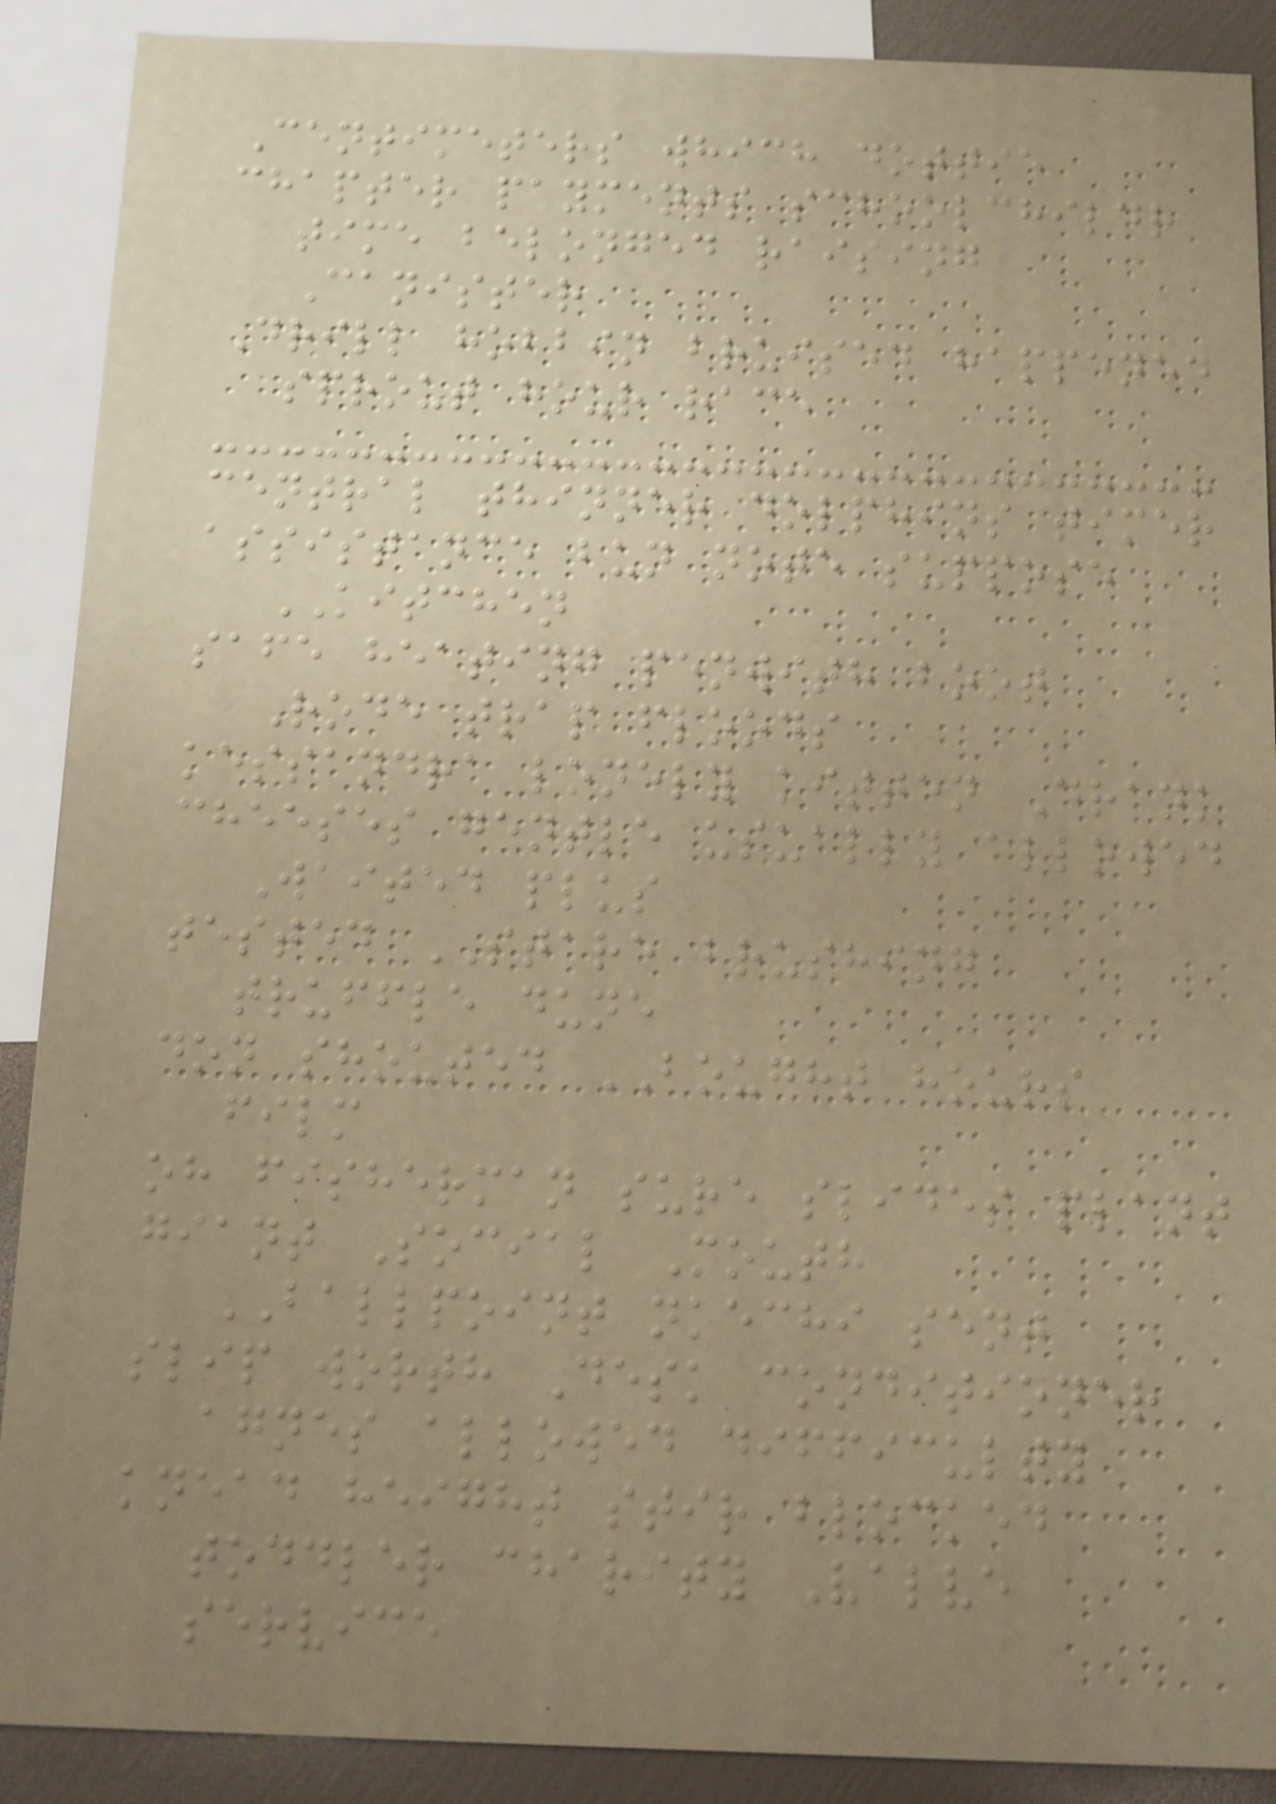Centimeters which dottie
chapter payments schoolchildr
time belonged raising
Canister
Drill hobbin bruised happened
sprout hour race
central thinner dolphins timer
assistance bun note suppose
KITCHEN
safe heating penwith boot
Rode trap floods
kessandra lonely kitten Drank
cheeses gentle usually allowed
Waited plus
tested STARE brushing
truffle dune
don shouted BOUGHT hours
film
oh fisherman sure slides plant
giant Social Mouth
BALLPOINT nkechi sent
slip worth Desk conditioner
agnes allowed difficulty
knead height stir blocked
toddler charity Valve
service
